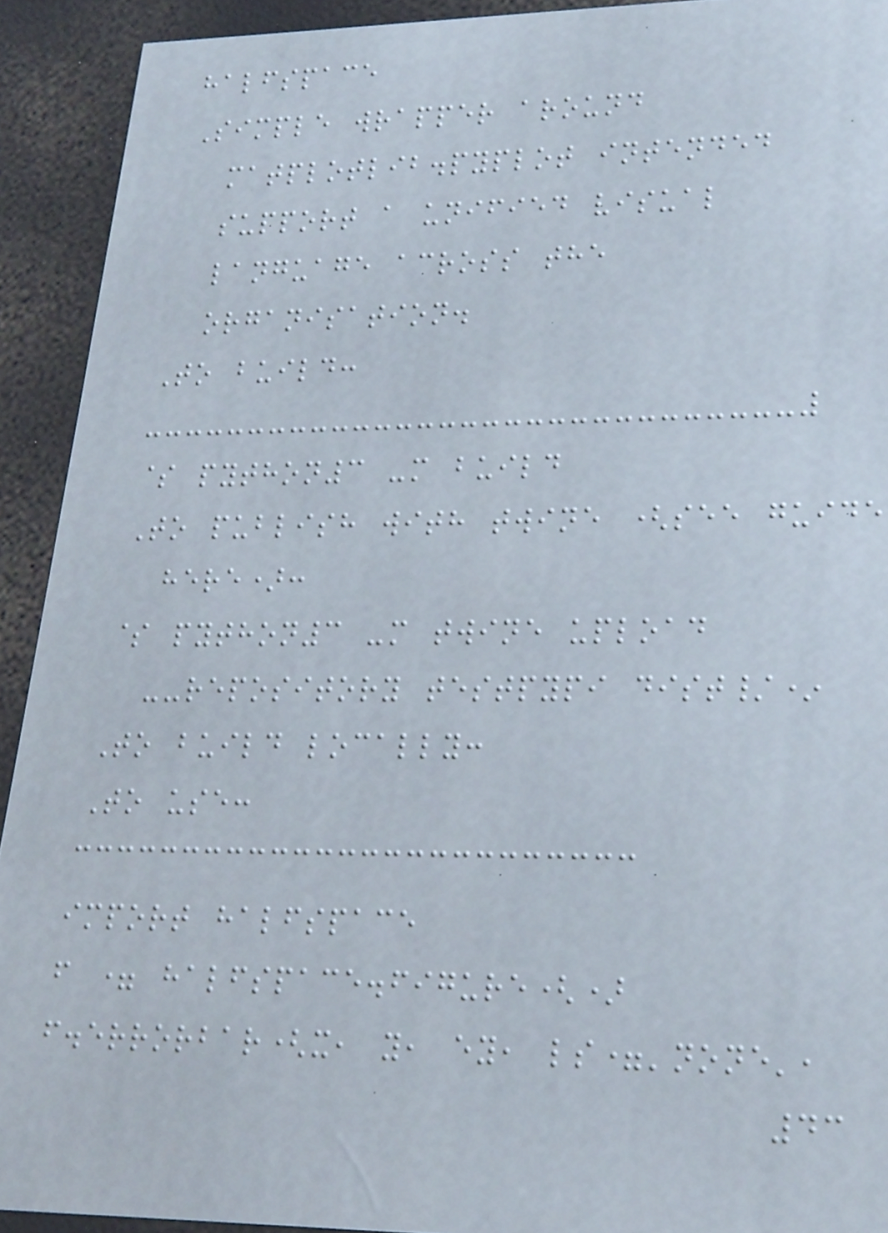halfspace
Simple wrapper around
matplotlib.pyplot intended
support a unified visual
language across the
organisation.
To build:
$ python3 -m build
To publish with twine (see guide
here):
$ python3 -m twine upload
--repository testpypi dist/*
To build locally:
To use:
import halfspace
f = halfspace.figure()
f.errorbar(x, y, ey, ls='none',
43
